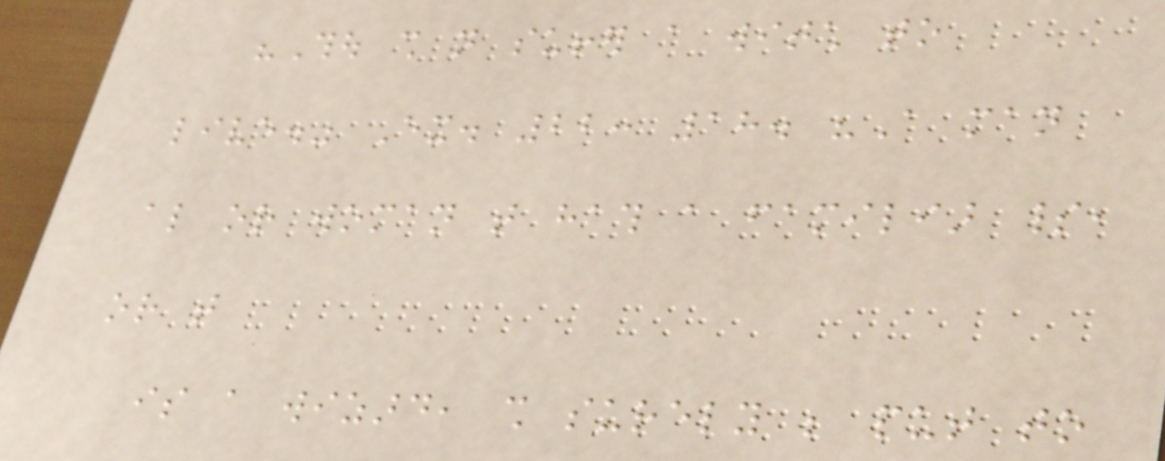"Thou shall not suffer a witch to
live." Ex. 22: 18. "A man
also or woman that hath a familiar spirit,
or that
is a wizard, shall surely be put to
